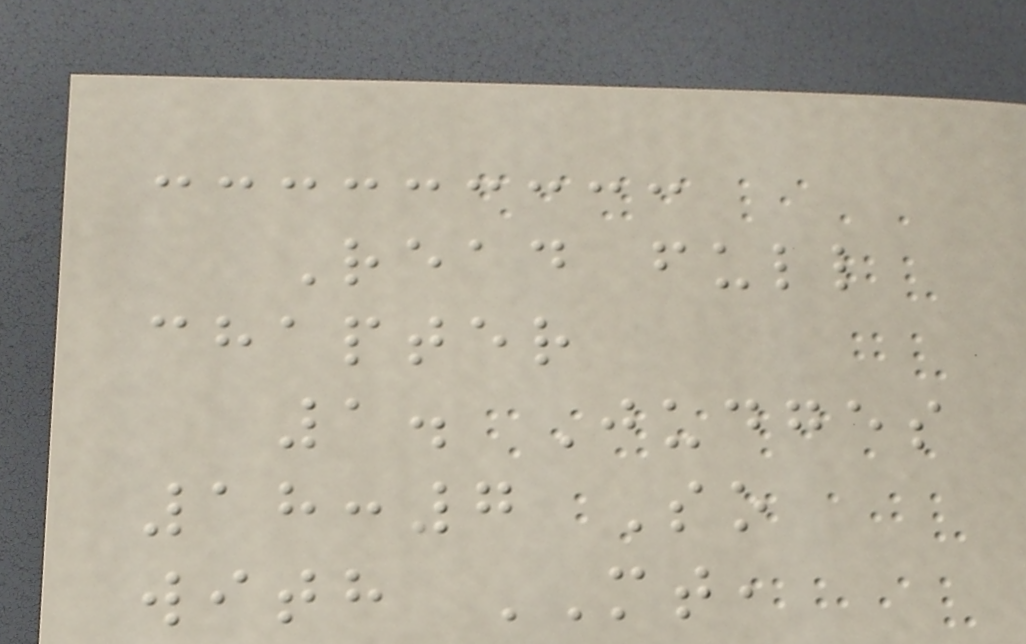Read full
chapter
1. Judges
18:7 So
with MT,
